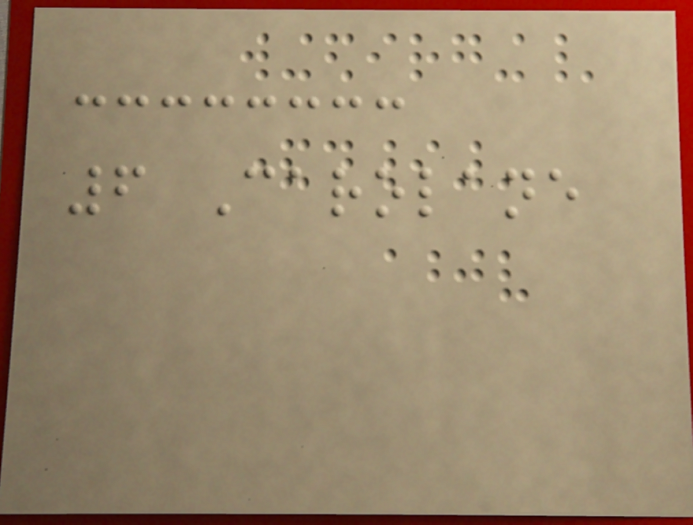6 Carolane
